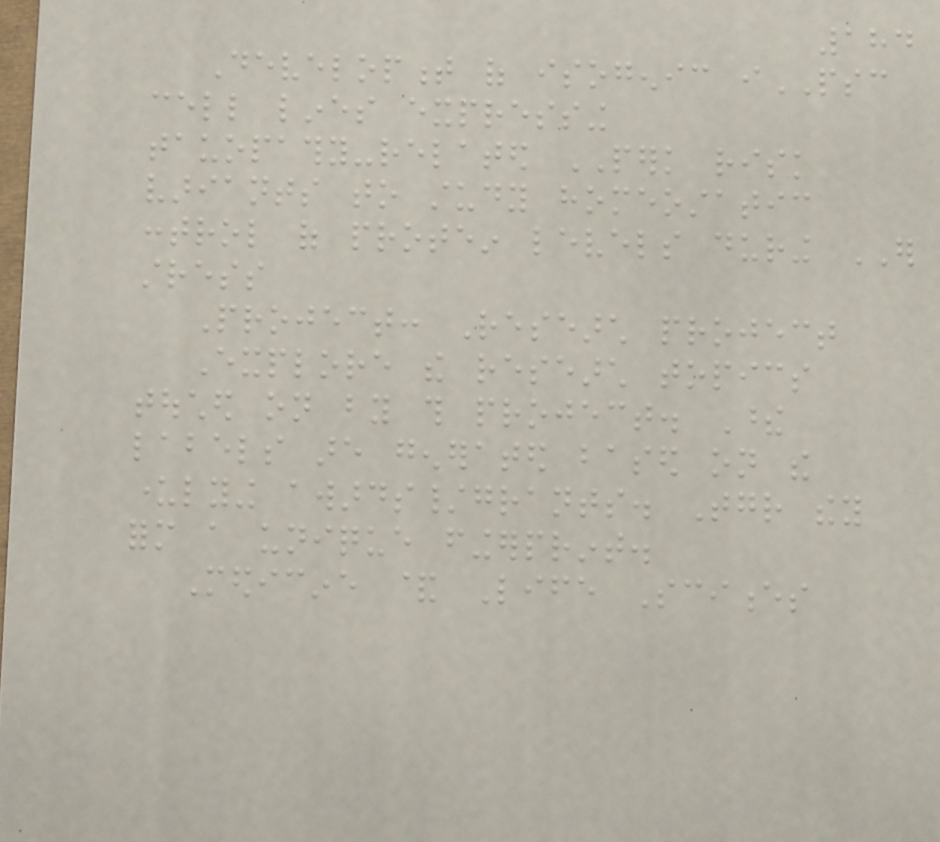184
Development of isogenic iPSC
cell lines expressing
tauopathy-related PERK risk
variants to study homeostatic
control of protein levels during ER
stress
Project: Research project
Explore the research topics
touched on by this project. These
labels are generated based on the
underlying awards/grants. Together they
form a unique fingerprint.
Medicine & Life Sciences
